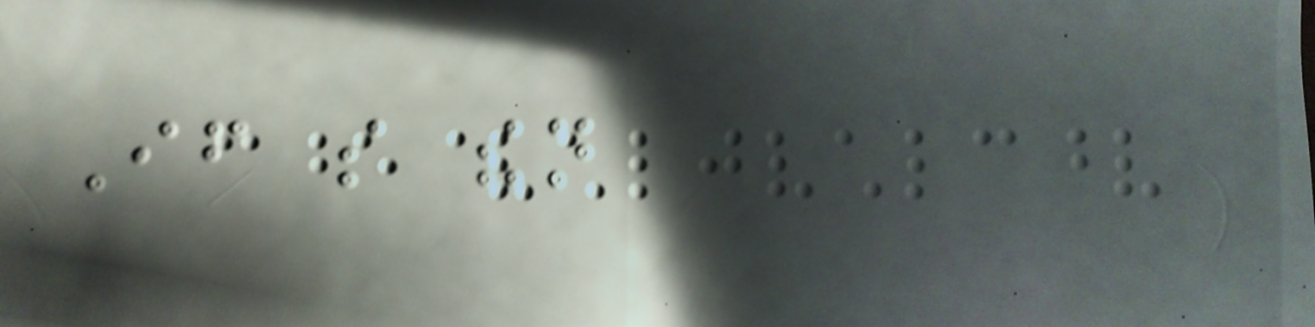If so then
